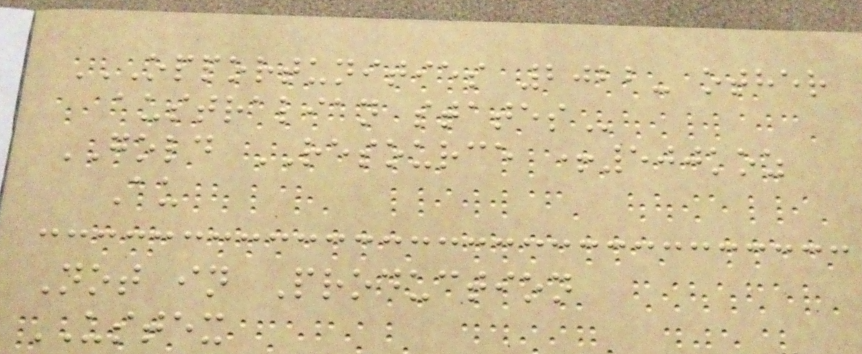OPPORTUNITIES 2022- OTHER
AUSTRALIAN STATES
GOLD RESOURCE +500koz
Au
Not in Production
USTEX
